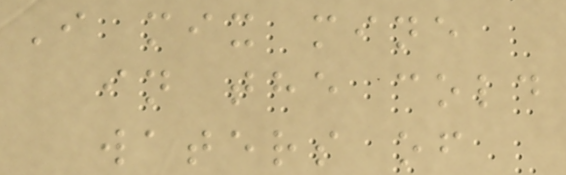I mix mine
in the cold
waters of
